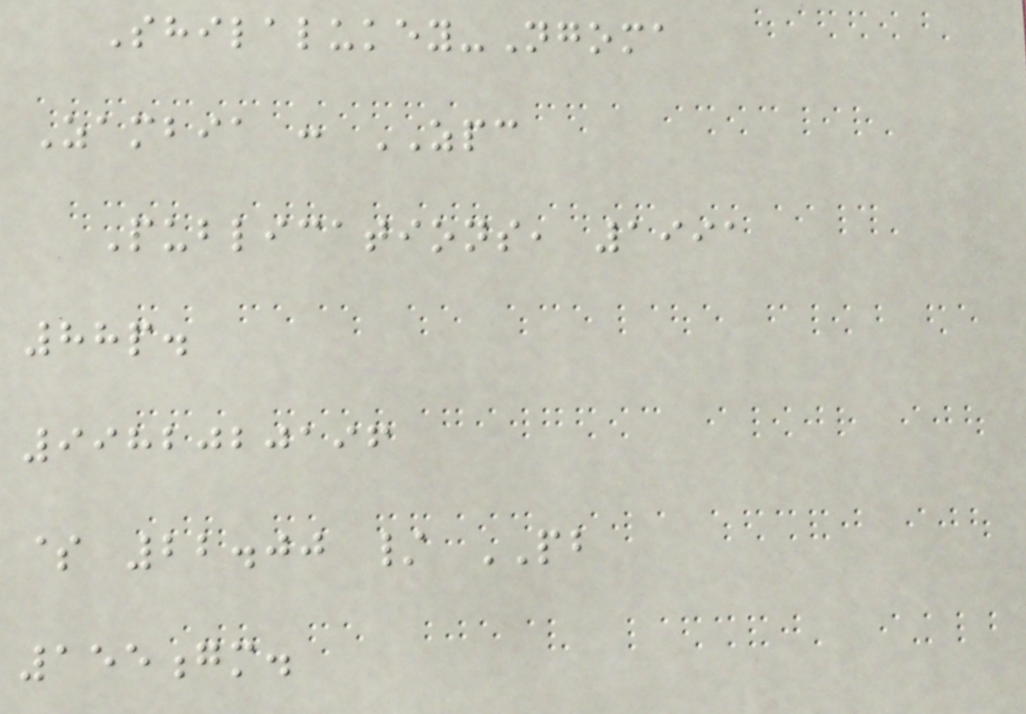Shilalukey-Ngoma
Zambia : ZPC
Publications, 1991
88p.
9982020196
$ 22.00 / PB
155gm.
